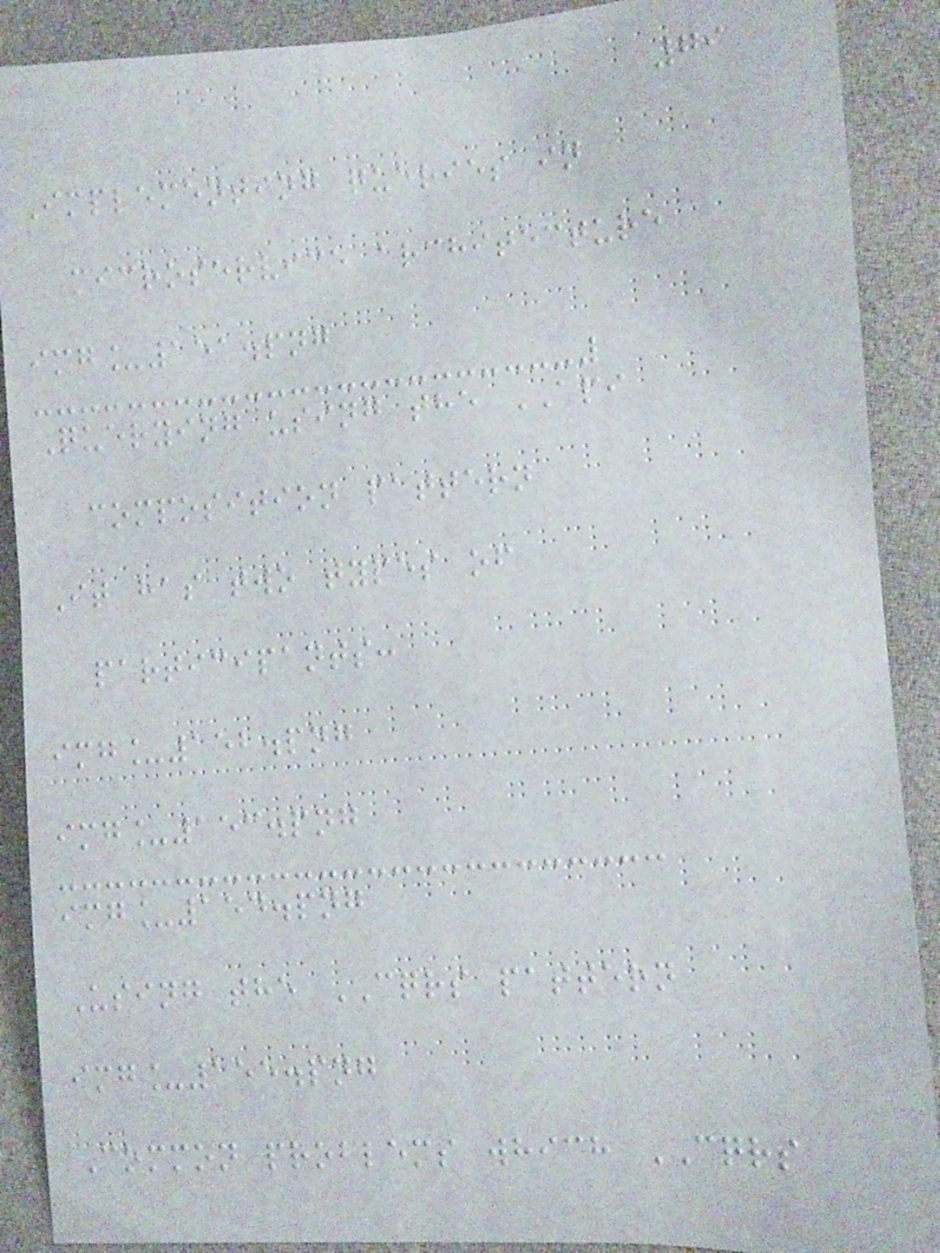79
Implementing queries in
microservice architecture
img_151.png
Querying using the API
composition pattern
It has two types of
participants:
img_152.png
img_153.png
img_154.png
Using the CQRS pattern
img_155.png
Common problems which CQRS
